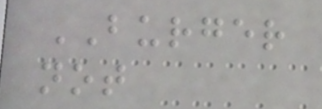BURGER
not
